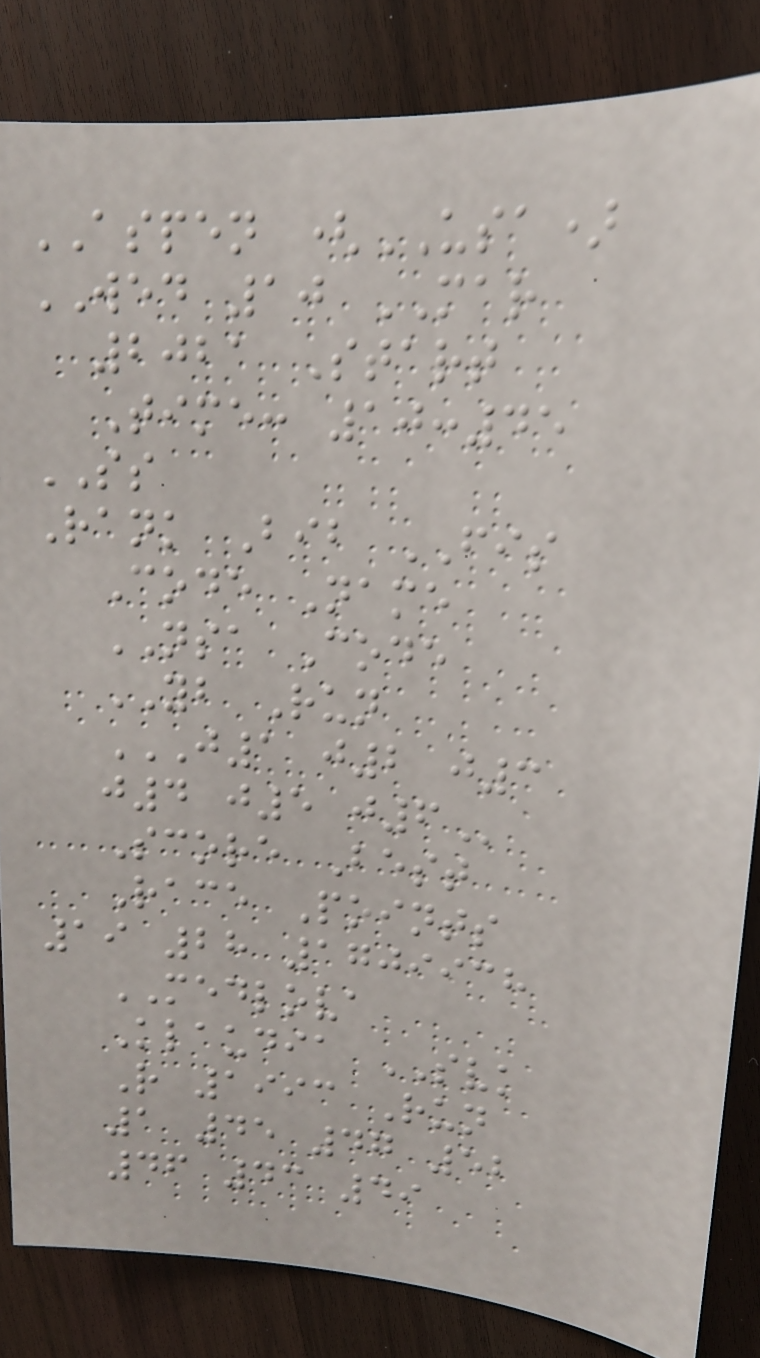ASPEN (USA)
WED 10 MAR
2021 Start
Time: 10:45
SS
Rank Bib FIS
Code Name
NSA Code
YB Run
J1 J2 J3
J4 J5 J6
Score Best
Race Points
19 28 1709938
MEDLOVA
Klaudia SVK
R 1993 Run
1 45 47 52
46 43 49
